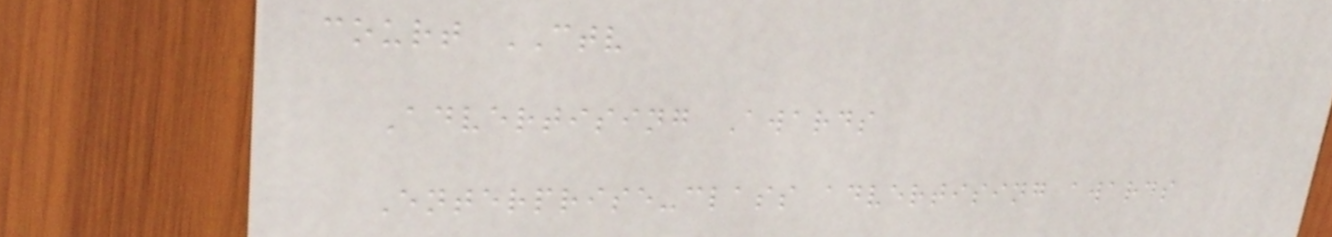court CTV
Advertising Awards
Enterprise-class advertising awards
